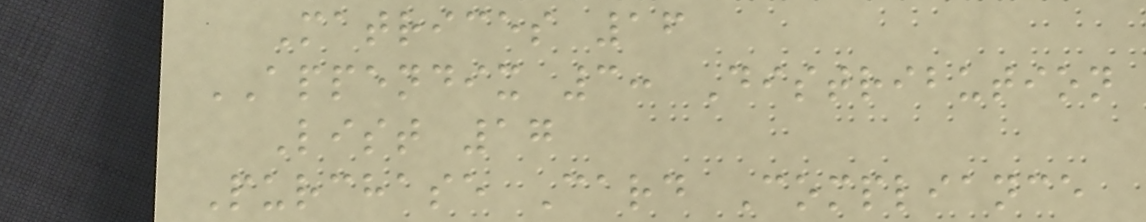Matrices 16
APPENDIX 3: Distribution
List 17
Purchase Card Compliance
